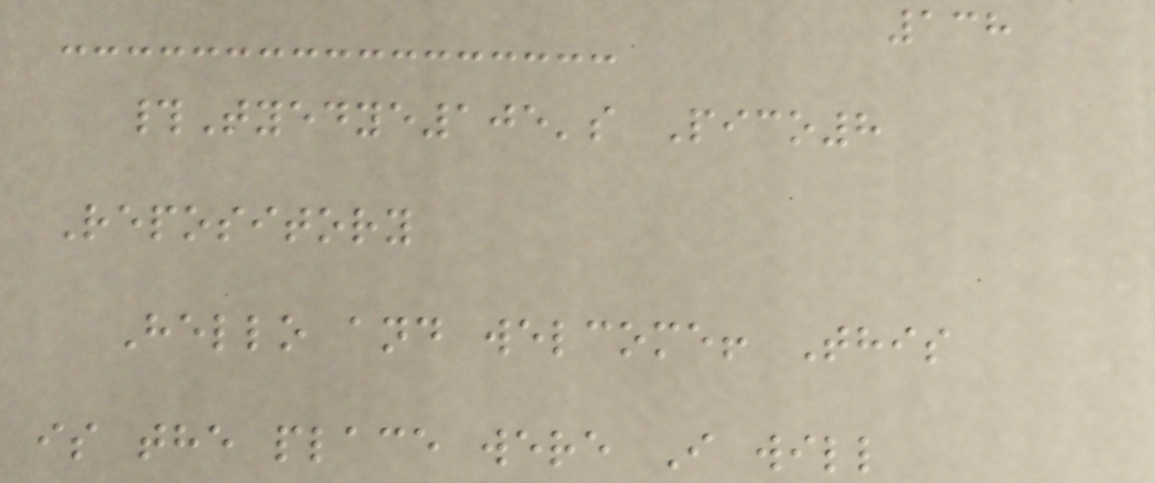138
#Tyedye105's Pico8
Repository
Hello and welcome! This
is the place were I will
